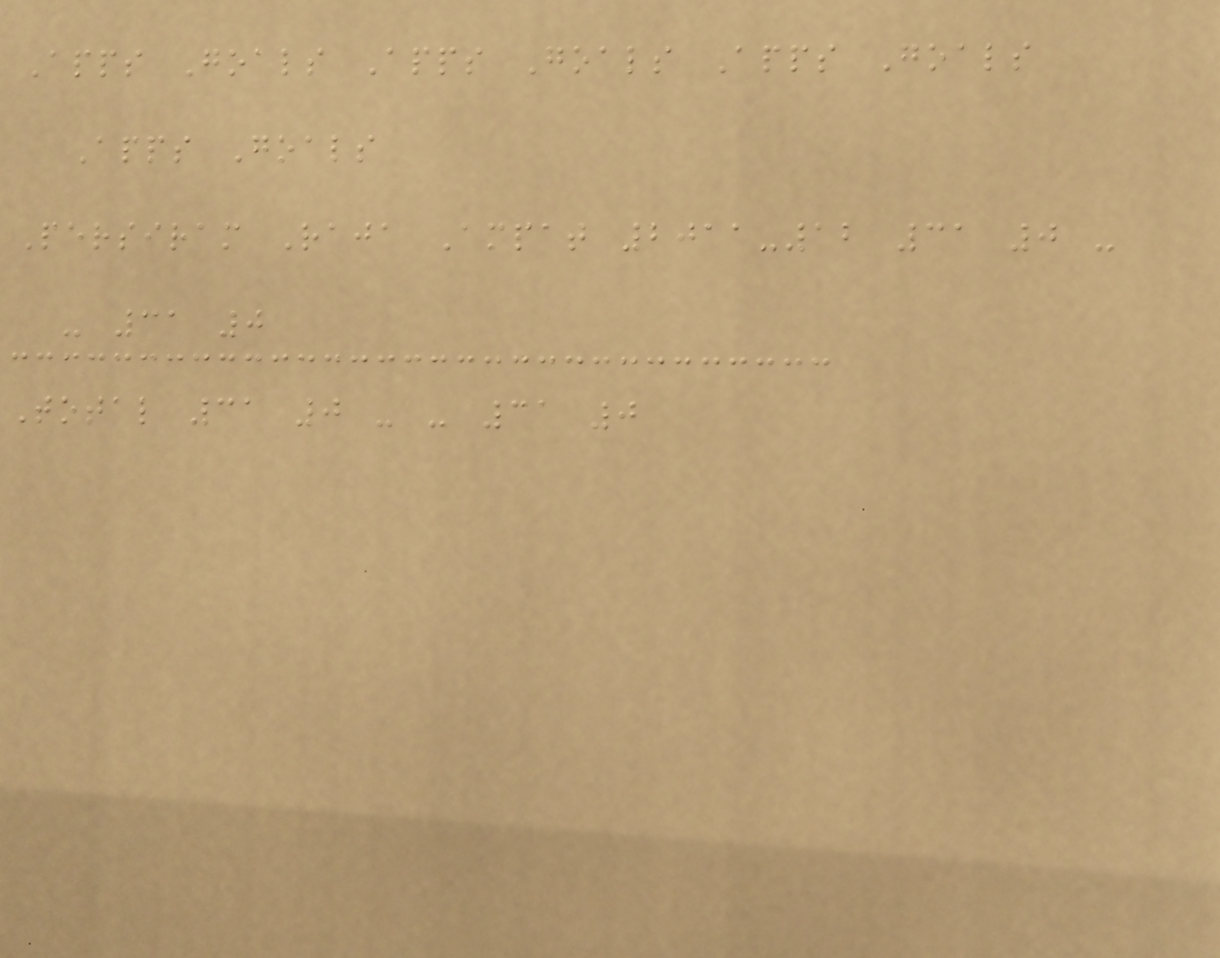Apps Goals Apps Goals Apps Goals
Apps Goals
Persiram Raja Ampat 2011-12 31 0 -
- 31 0
Total 31 0 - - 31 0
